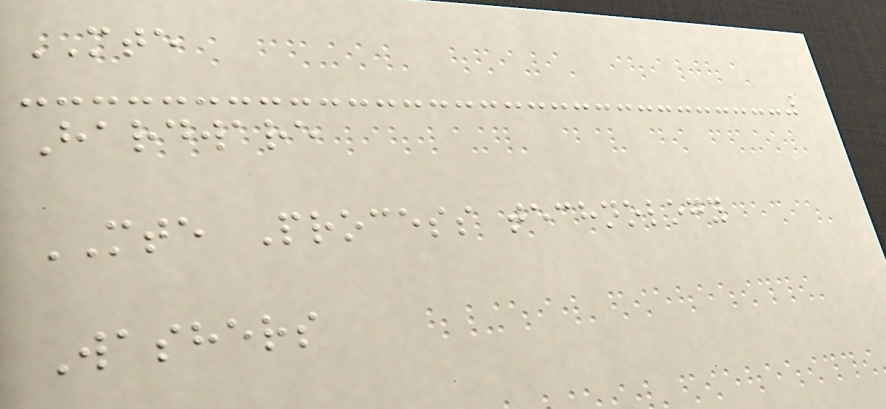MTE
Hardware
MTE Process technology
Washers
